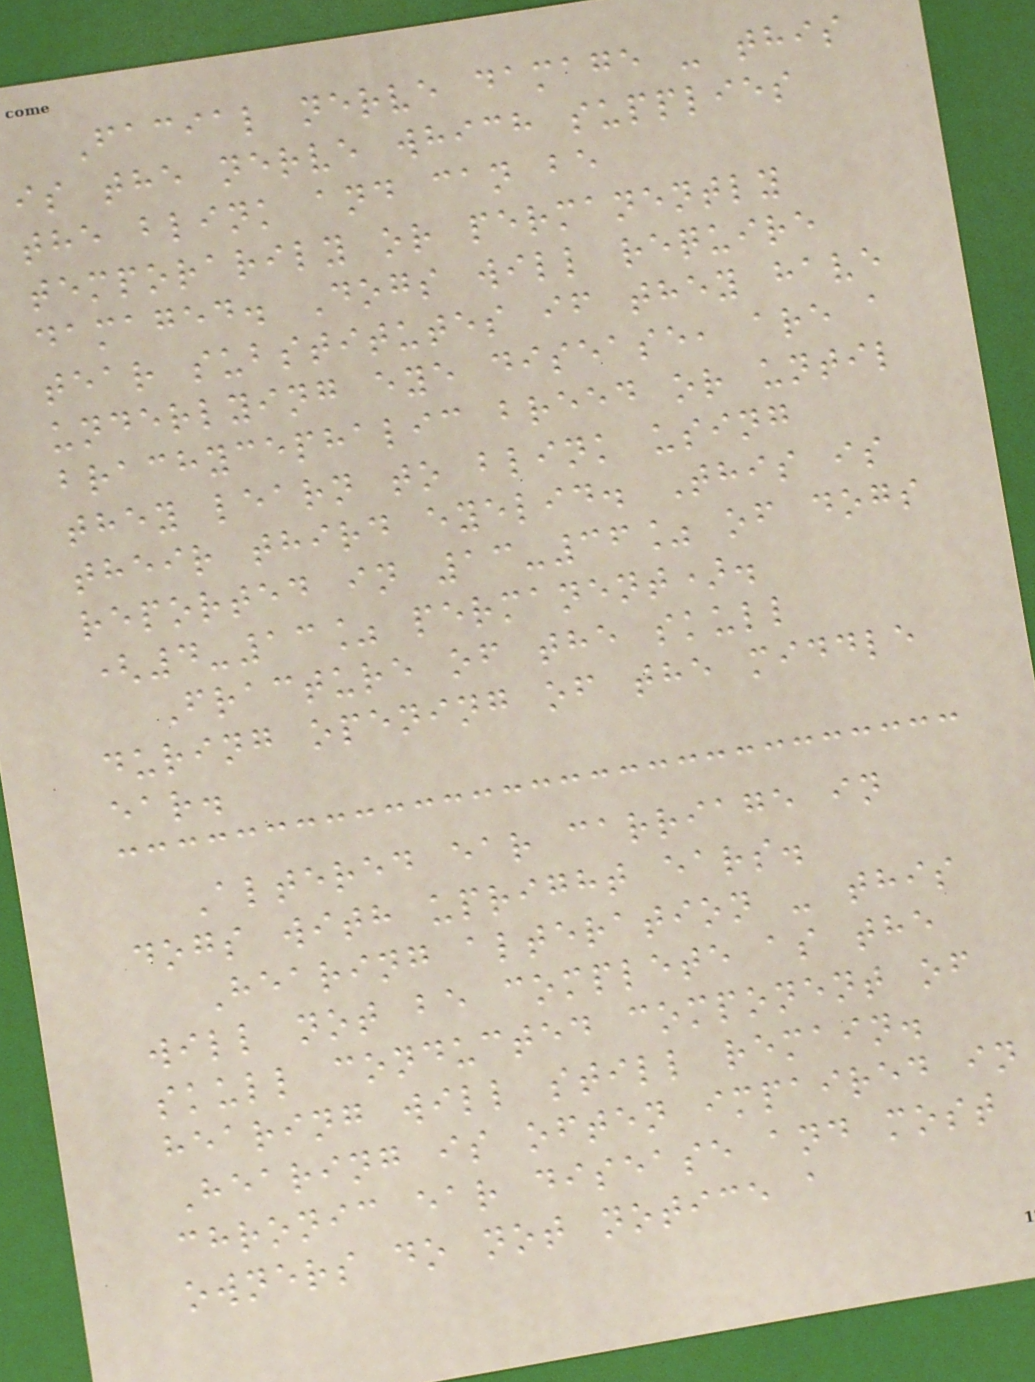Facial nerve damage - this
is the nerve which supplies
the blink and can be
temporarily or permanently
damaged. Dogs will require
tear substitutes if they have
underlying eye disease, are a
brachycephalic breed or until
they learn to blink using
their third eyelid. This is
reported in 13-36% of dogs
(4-13% permanent).
Fracture of the skull
during opening of the middle
ear.
Altered ear carriage in
dogs with upright ears.
Hearing alteration - this
will not be complete as the
skull conducted component of
hearing will still remain.
Hearing is often impaired in
chronic ear disease and most
owners do not notice a
